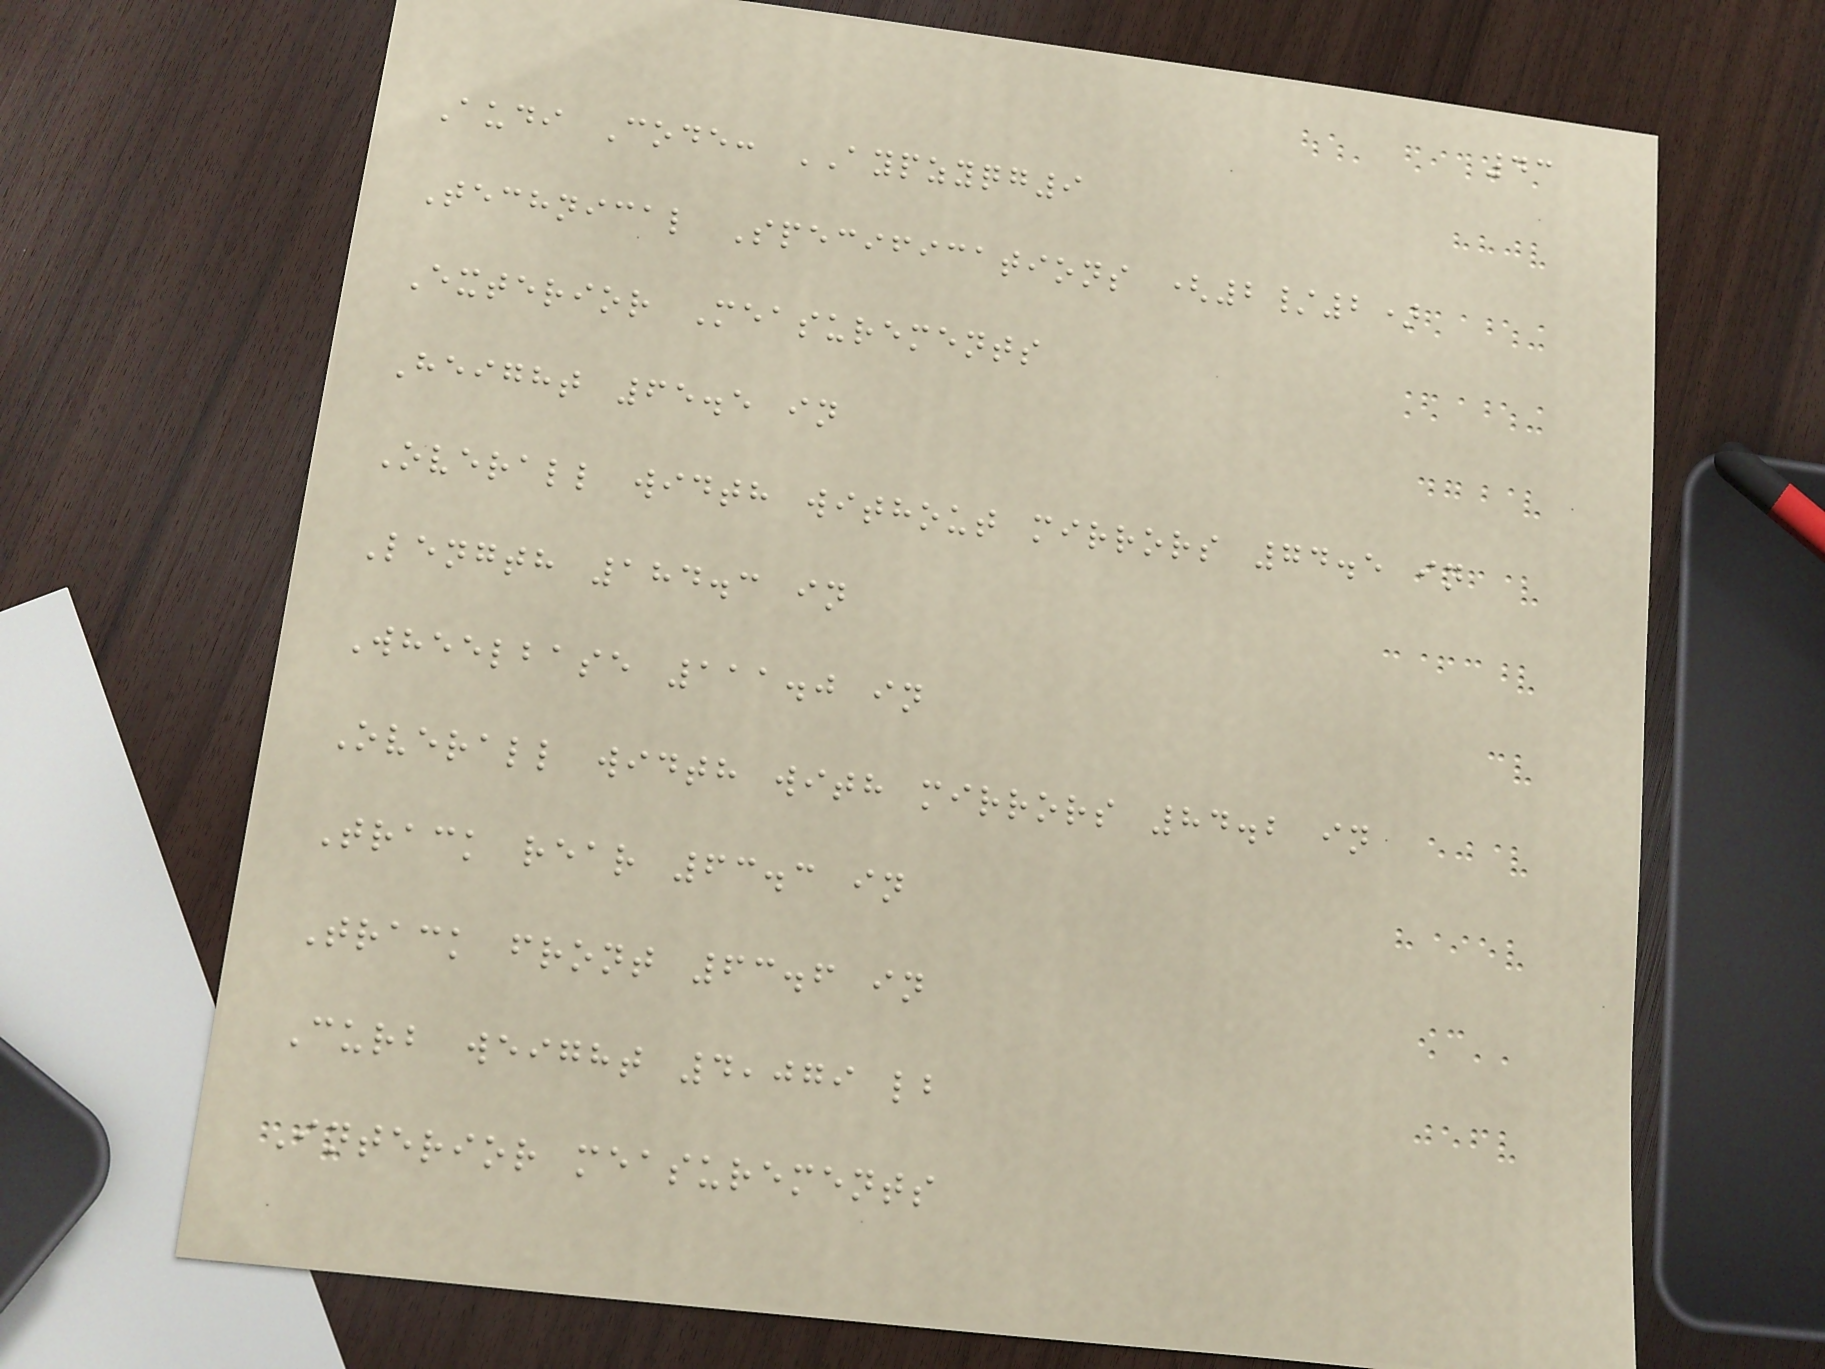43
Audi Code: AYPZYQG9
Technical Specifications (2/2)
Exterior Measurements
Height 65.5 in
Overall width without mirrors 74.5 in
Length 184.3 in
Wheelbase 111.0 in
Overall width with mirrors 84.2 in
Track rear 63.3 in
Track front 63.6 in
Curb weight 4,079 lb
Interior measurements
